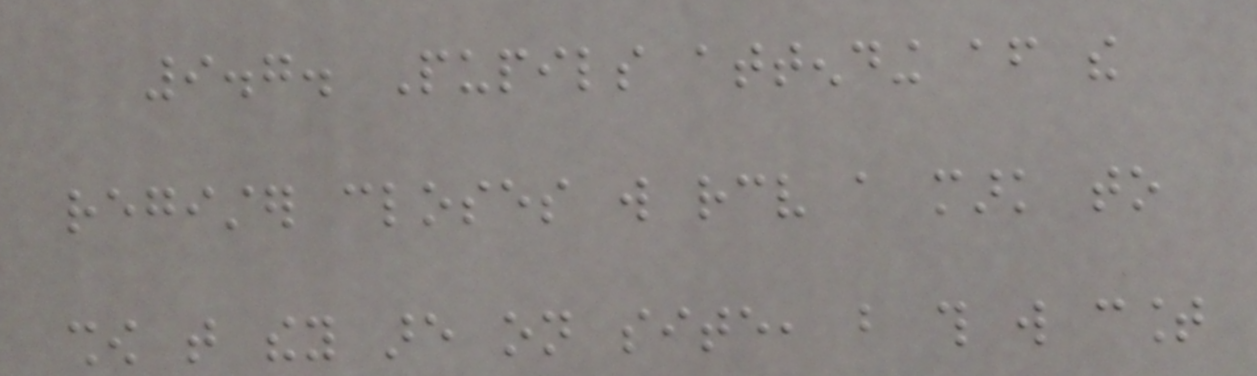9.7. Pupils attending after the
register closes will receive a mark to
show that they are on site, but this will count
